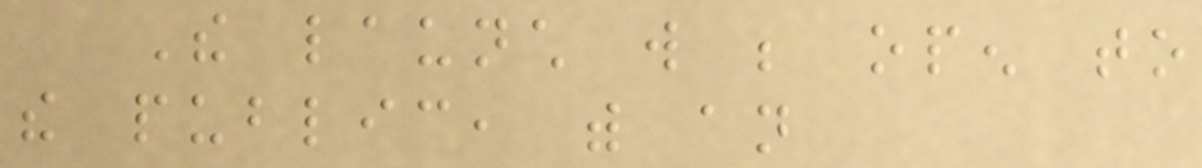The launch will be open to
the public, with an
